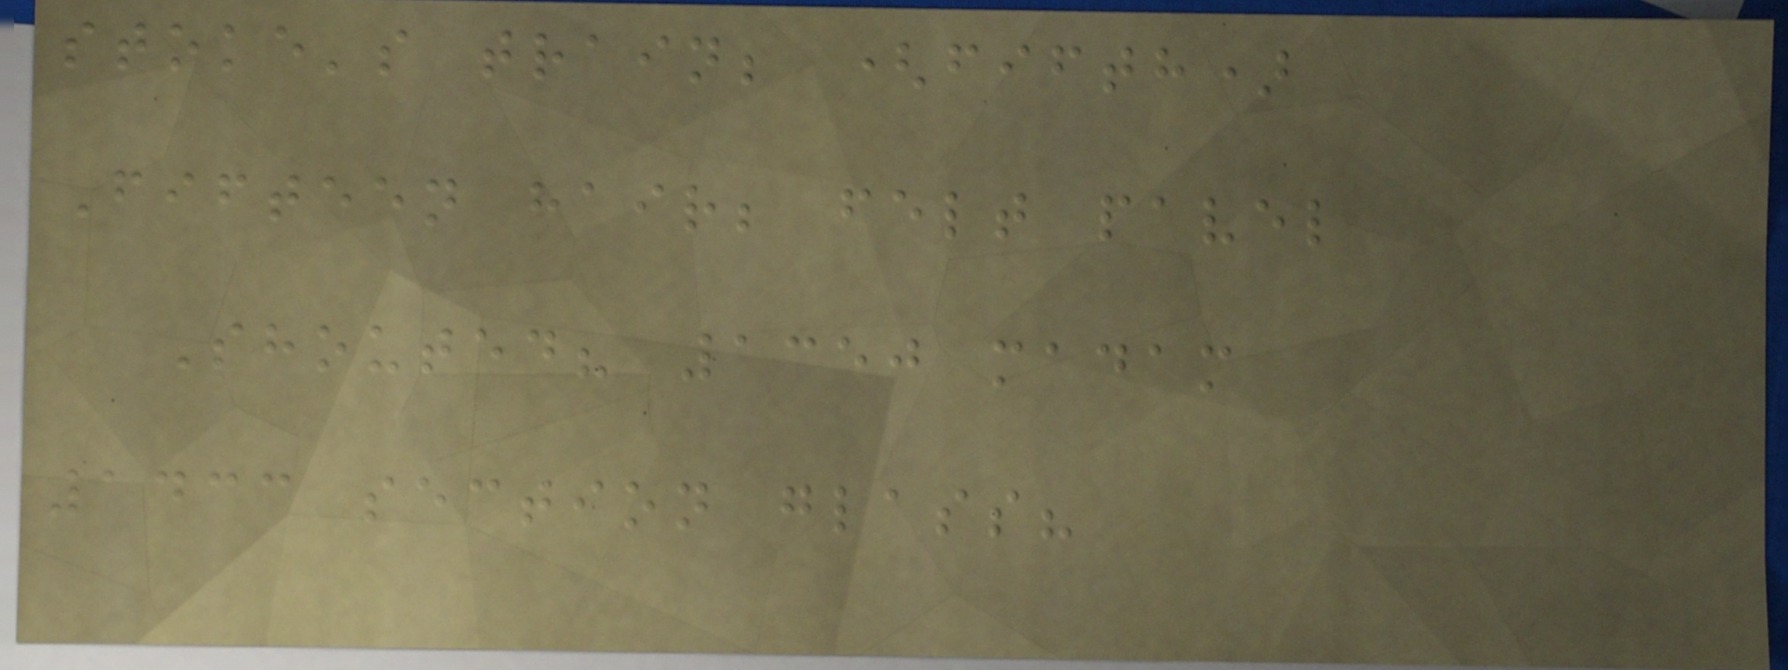stoke's train; (fifth)
Fifteen hair; felt pavel
Shouted? 1350 madam
1433 section glass?
